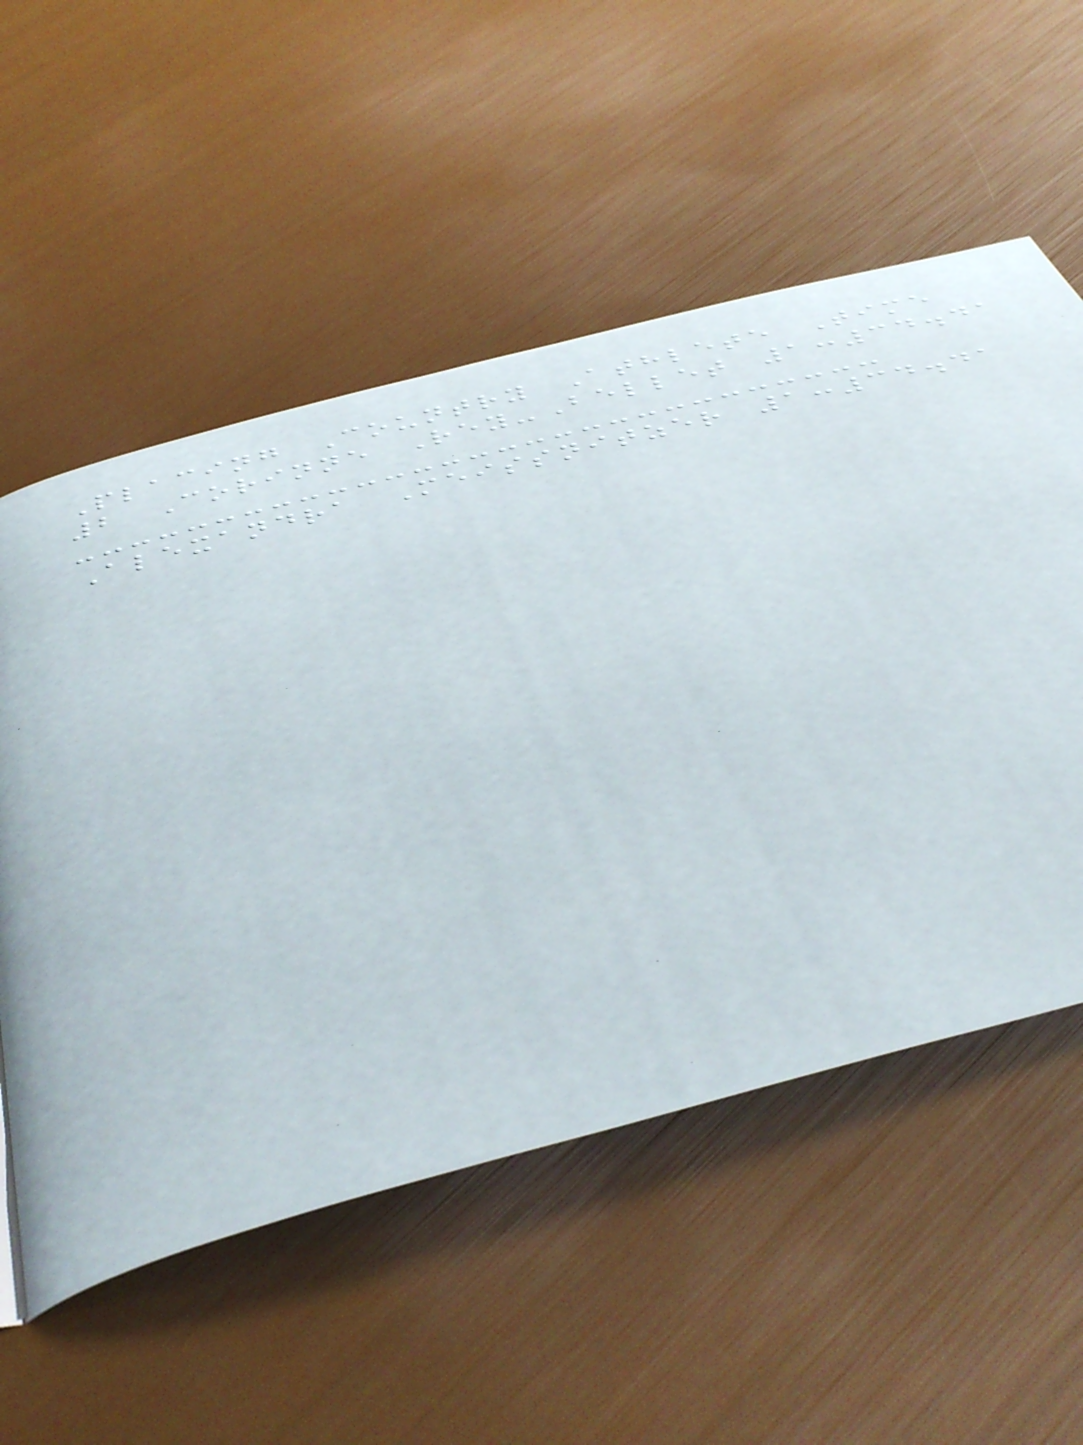Placing Country Athlete Time
2 Corinne Rey-Bellet 1:34.41
Alexandra Meissnitzer 1:34.41
